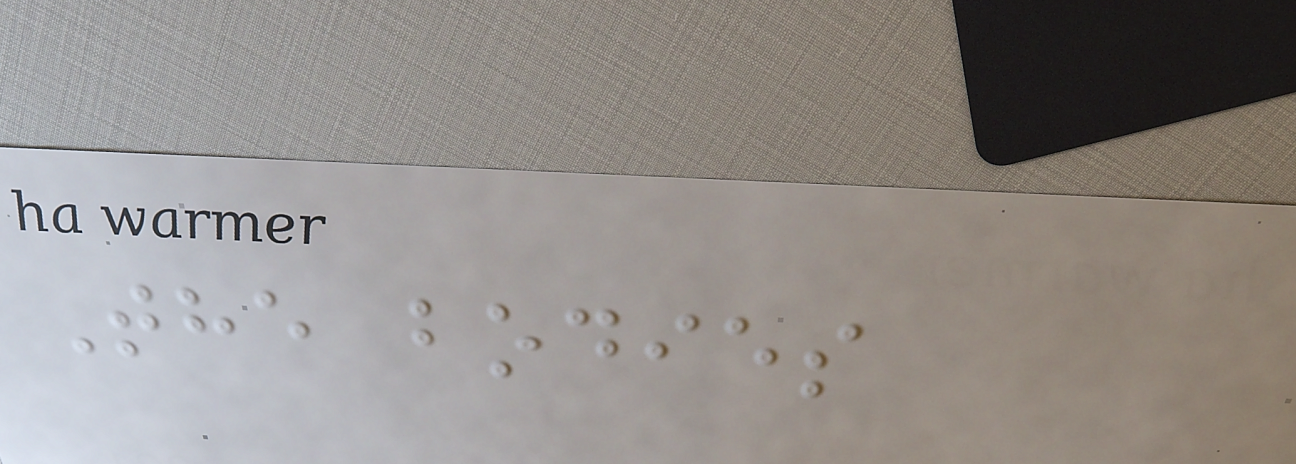The bodies
